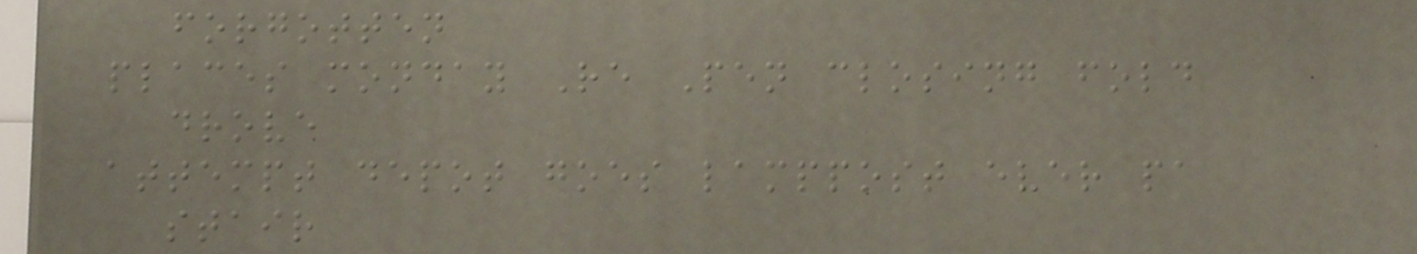forgotten
places monday Re Pen closing fold
drove
attempt depot goes lamppost ever pa
stair
